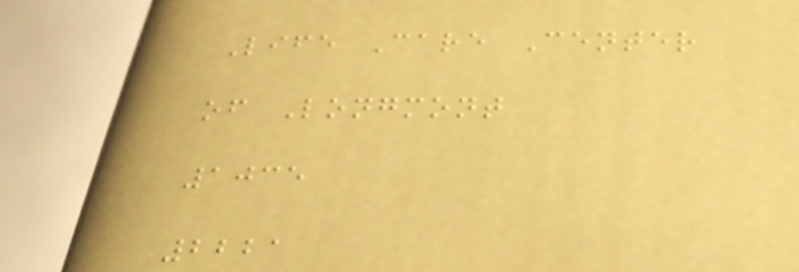Life Care Center
of Longmont
1035
2221
